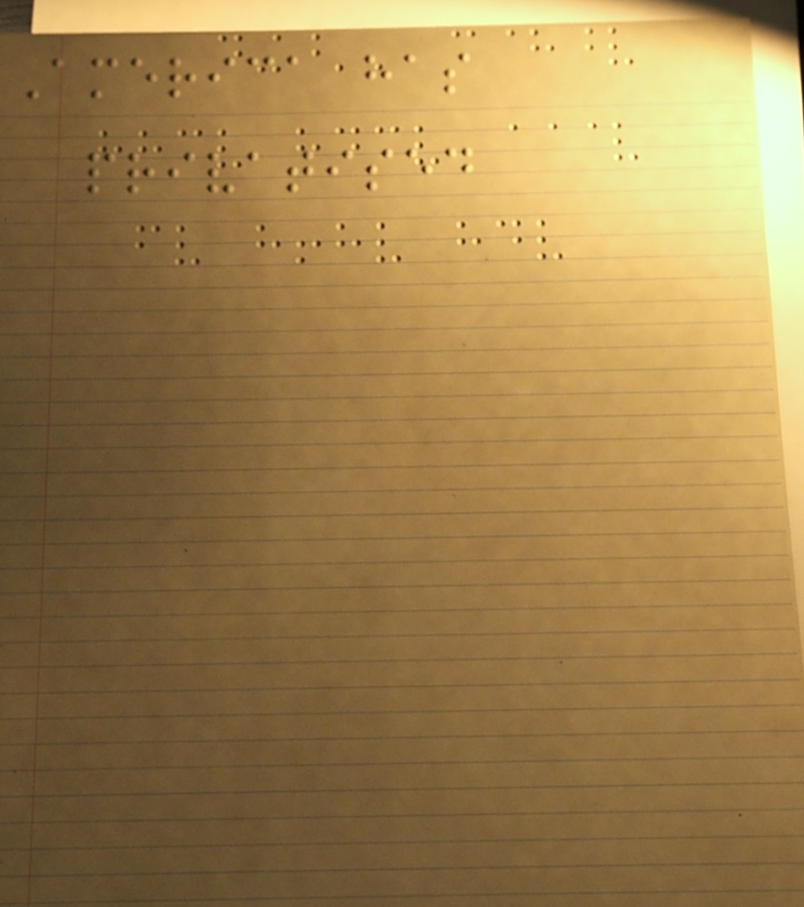America has
privatised
